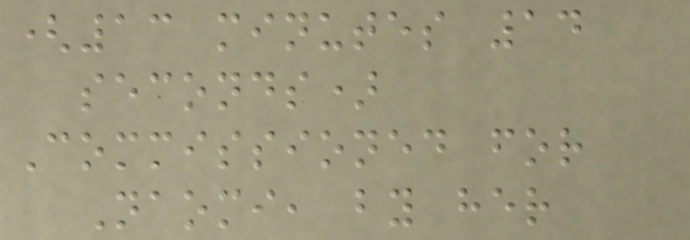(13 minutes 14
seconds)
Commissioned for
Naomi, by her
